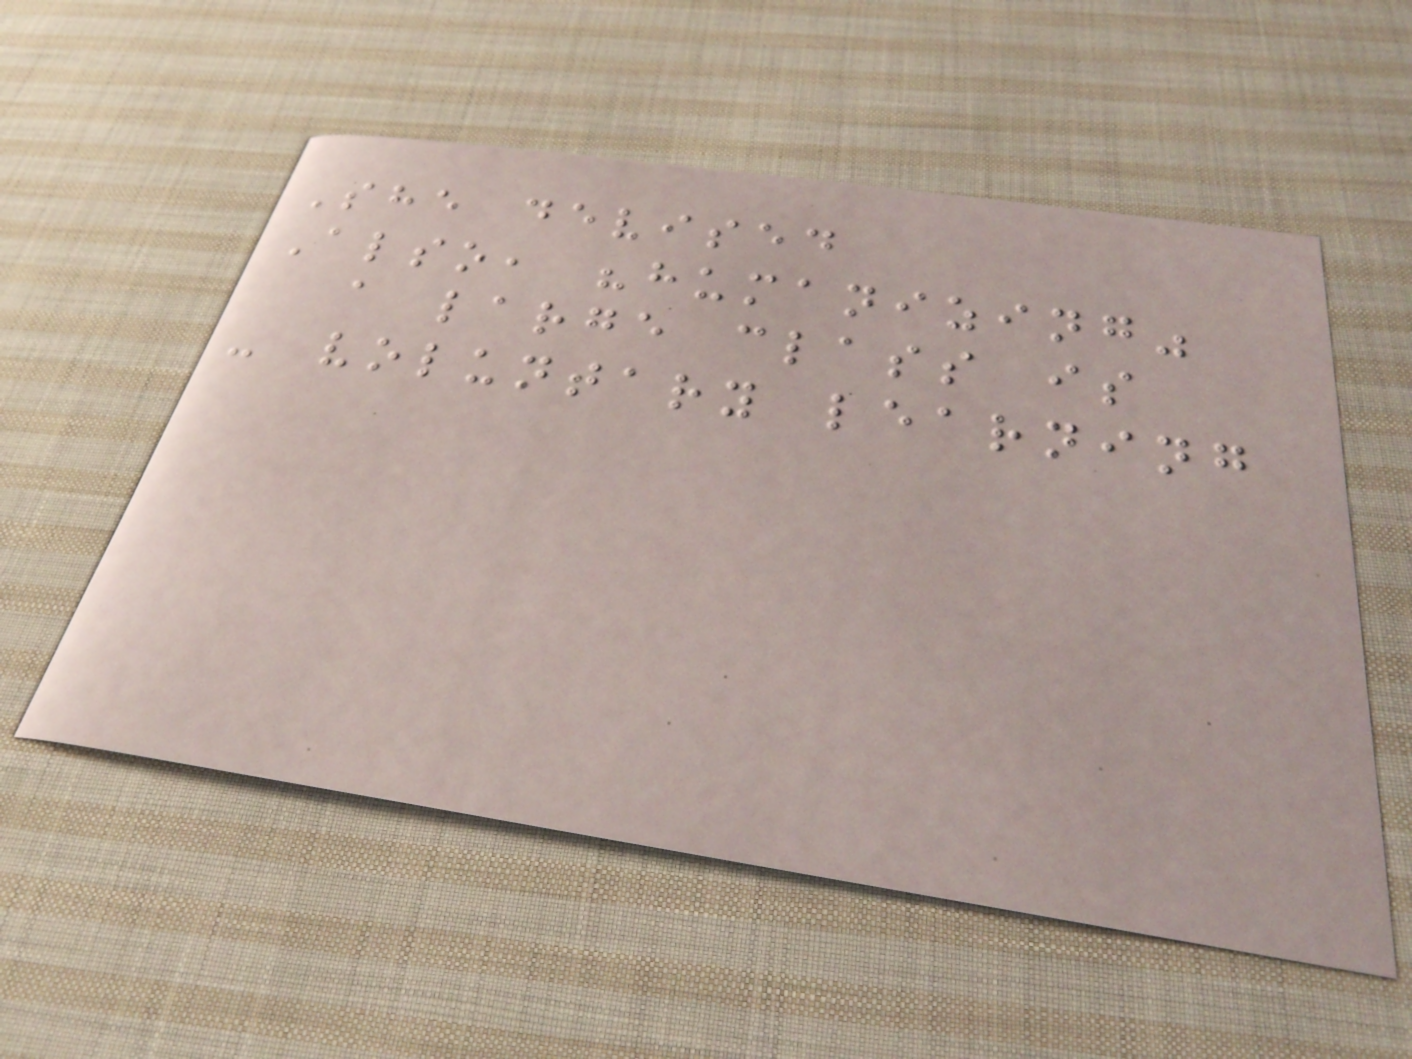She devised
Also, "humanizing"
a large class is
- voluntary learning
